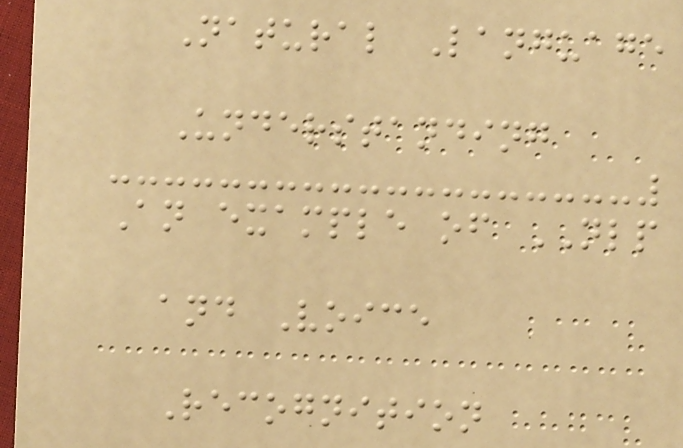Natural Language
Understanding
An example of NLP
and Voice
Recognition
